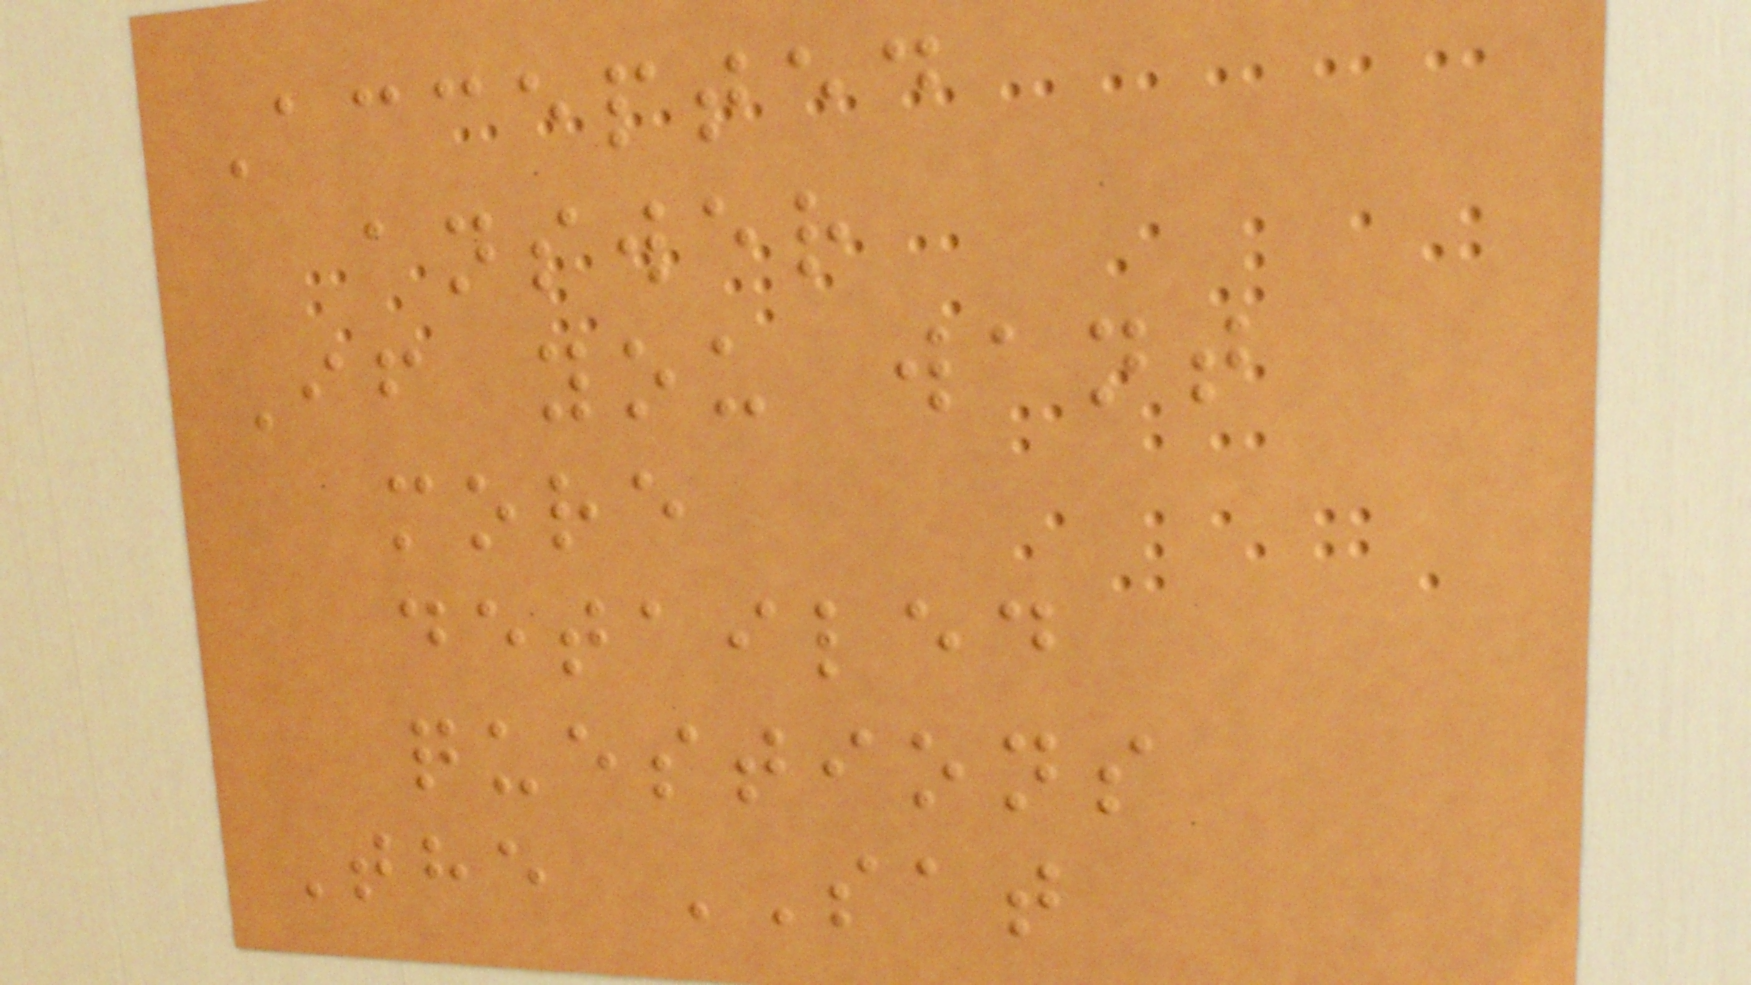Accepted
answer
If you want
more
detailed
questions
The SAT
